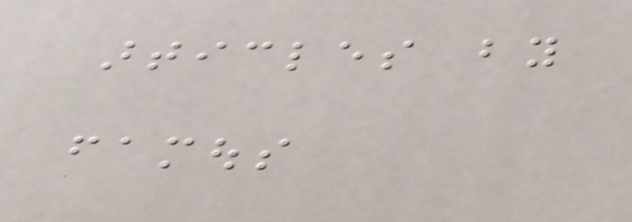articles by
famous
